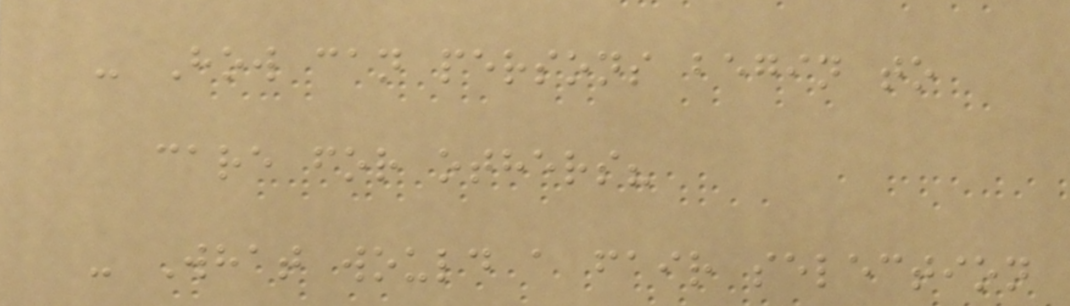- How can persons begin to
care for others?
- What would a fair selection
